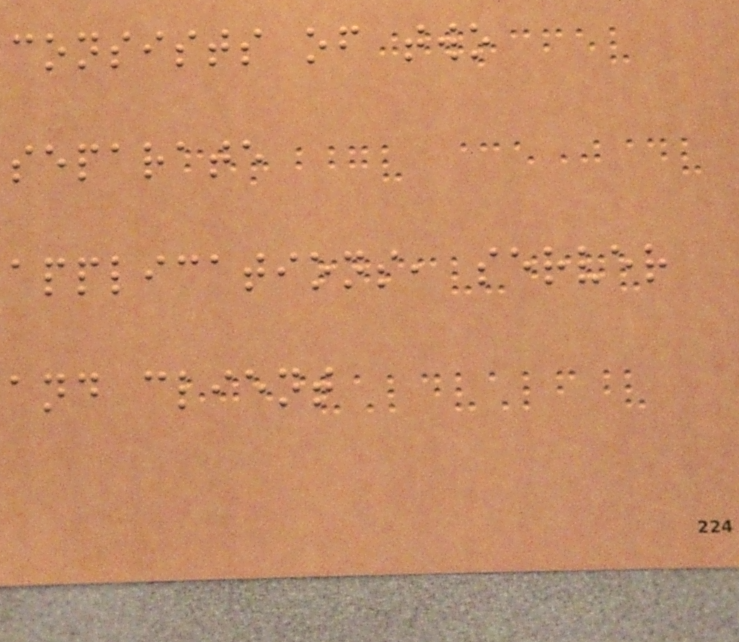consists of two
separate
applications, server
and client
